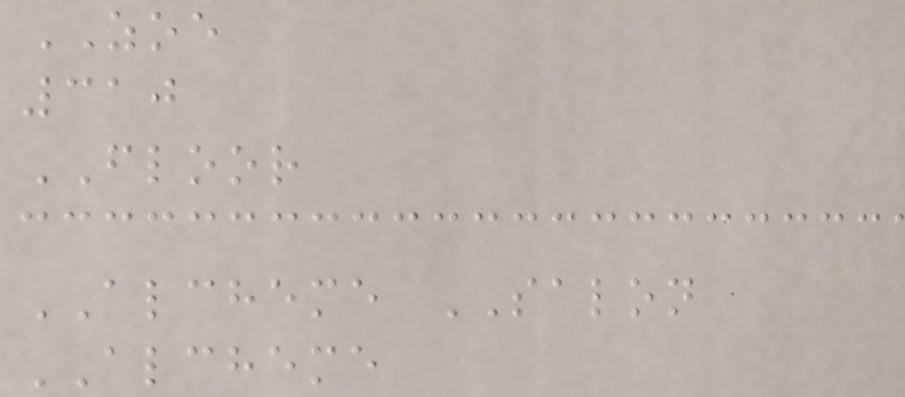ZOE
310
FLOOR
ALCHEME SALON
ALCHEME
